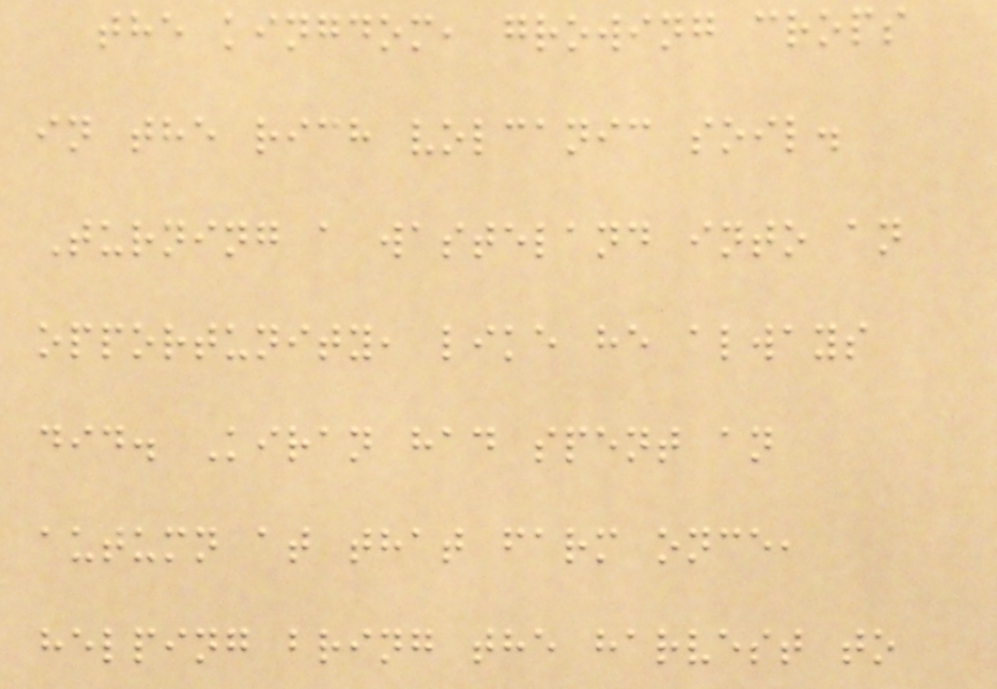the kingdom, growing crops
in the rich volcanic soil.
Turning a wasteland into an
opportunity, like he always
did. Kiran had spent an
autumn at that farm once,
helping bring the harvest to
